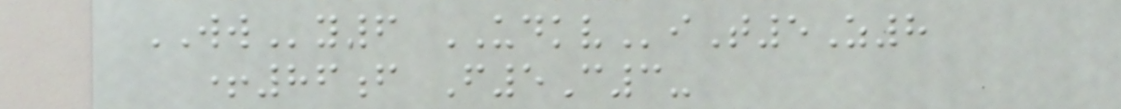WWy6 UDKViT5Z8
+86f F5C3-
